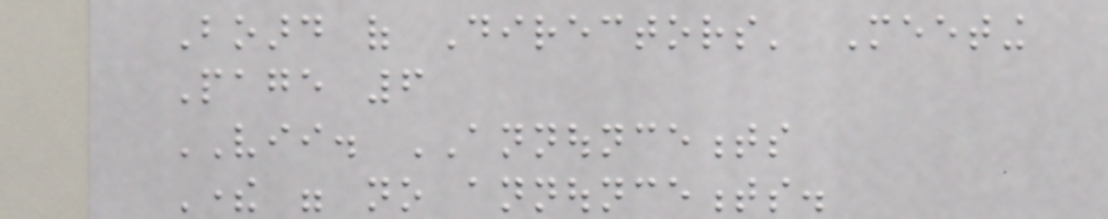Board of Directors' Meeting
Page 6
VII. ANNOUNCEMENTS
There were no announcements.
